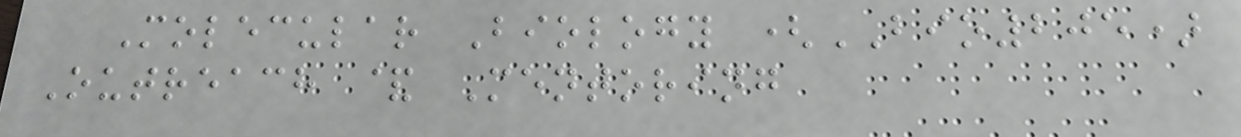Molecular Biology (BIO205)
Outreach & Mentoring
